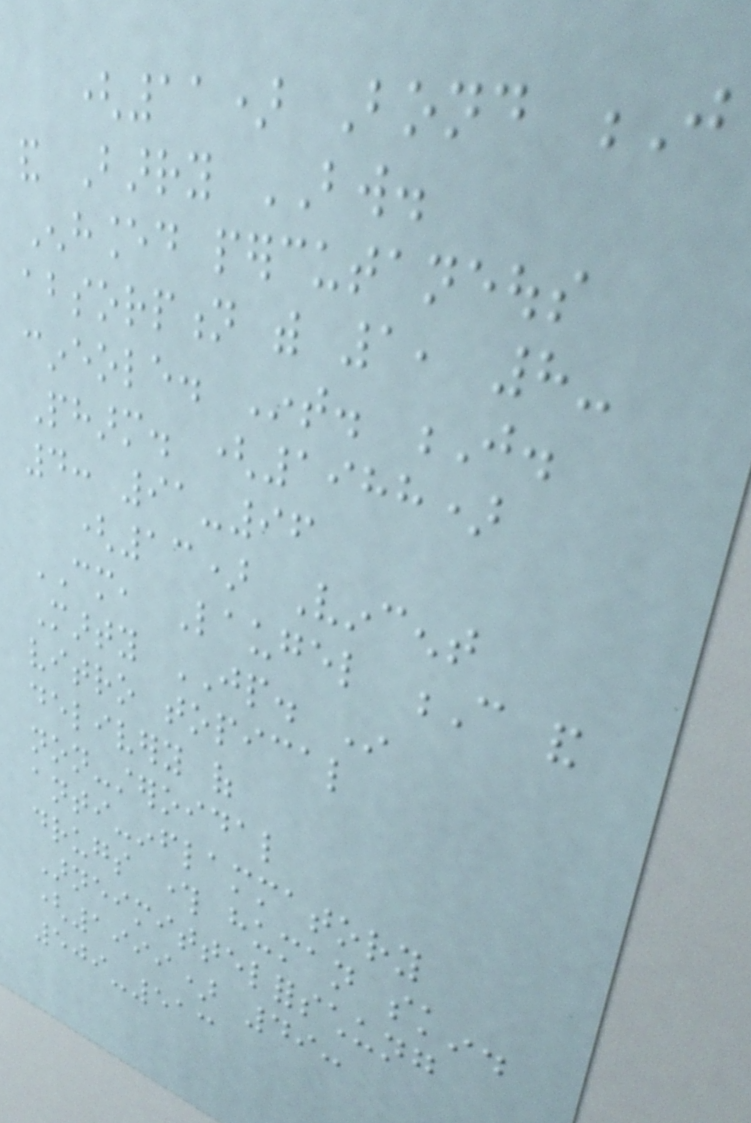(11) Bond J
and Barry BW.
Enhanced percutaneous
absorption with 1, 8-
cineole. Int. J.
Pharm. (1988)
4: 91-96
(13) Vincent
CM, Laugel C and
Marty JP. In
vitro topical
delivery of
non-steroidal
anti-inflammatory
drugs through human skin.
Arneimittelforschung
(1999) 49:
509-513
